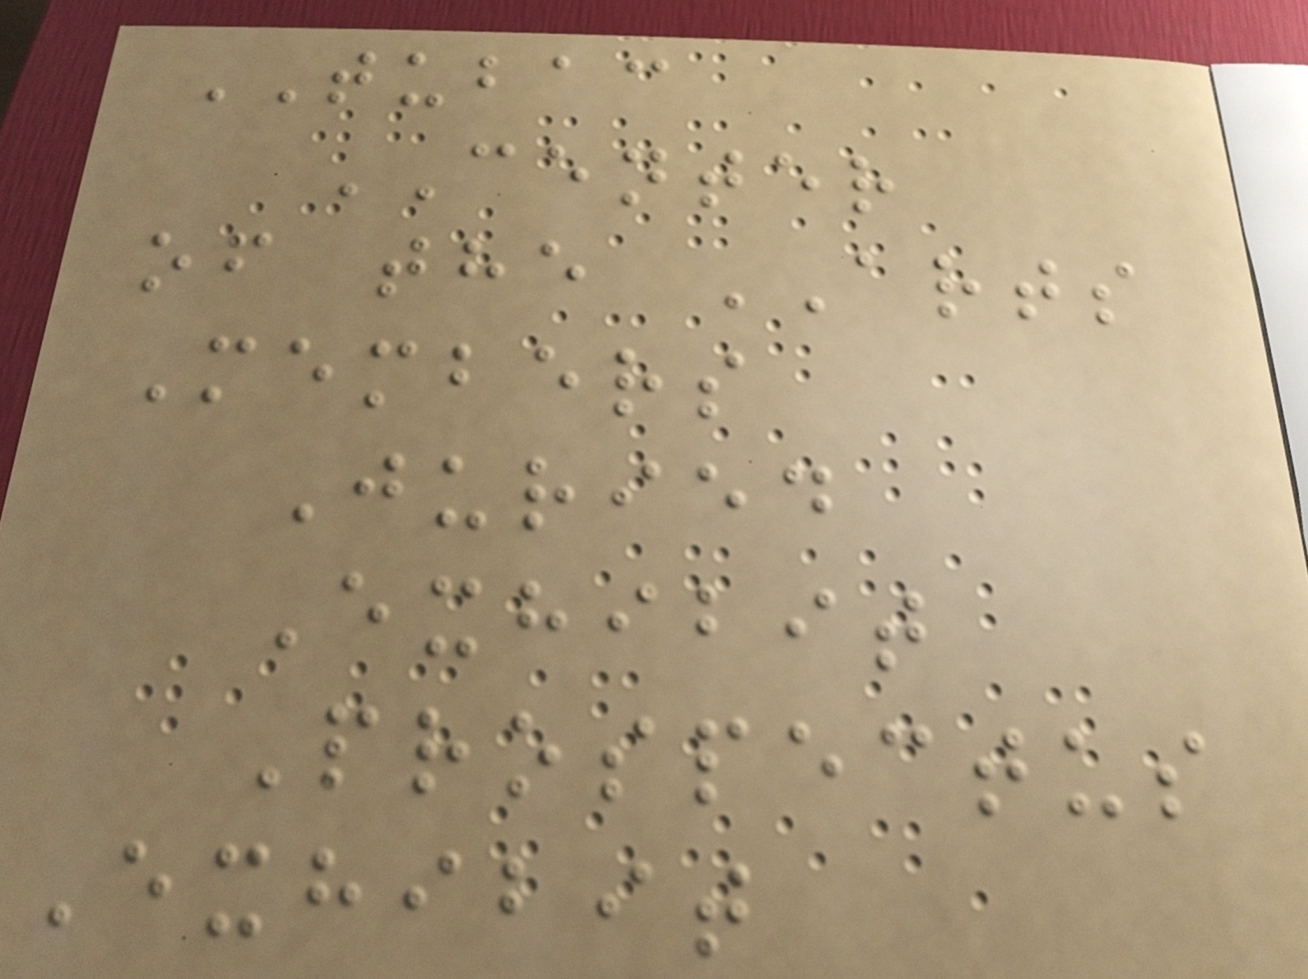TUBAC
CENTER
of the ARTS
Members
Juried
Exhibit
Prospectus
Exhibit
